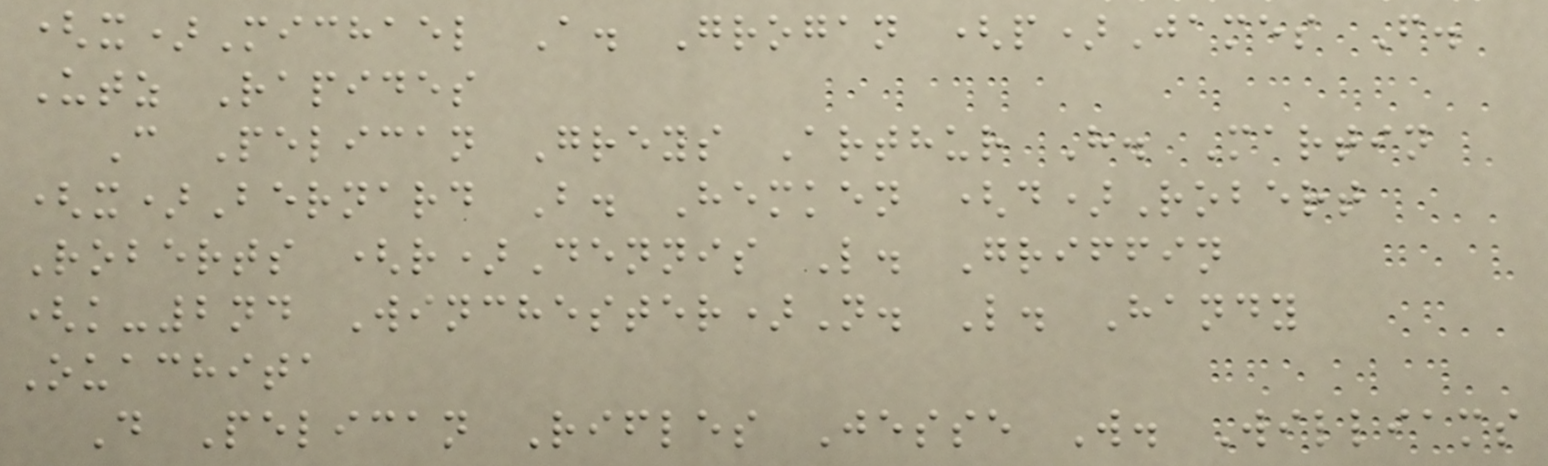(x)Michael A. Grogan (p)James F.
Utz Rapides
C Pelican Greys Arthur H. Martin
(x)Bernard B. Hemken (d)Robert
Roberts (r)Dennis L. Griffin
(k-2nd Winchester)N. L. Handy
Ouachita
D Pelican Rifles Jesse W. Williams
